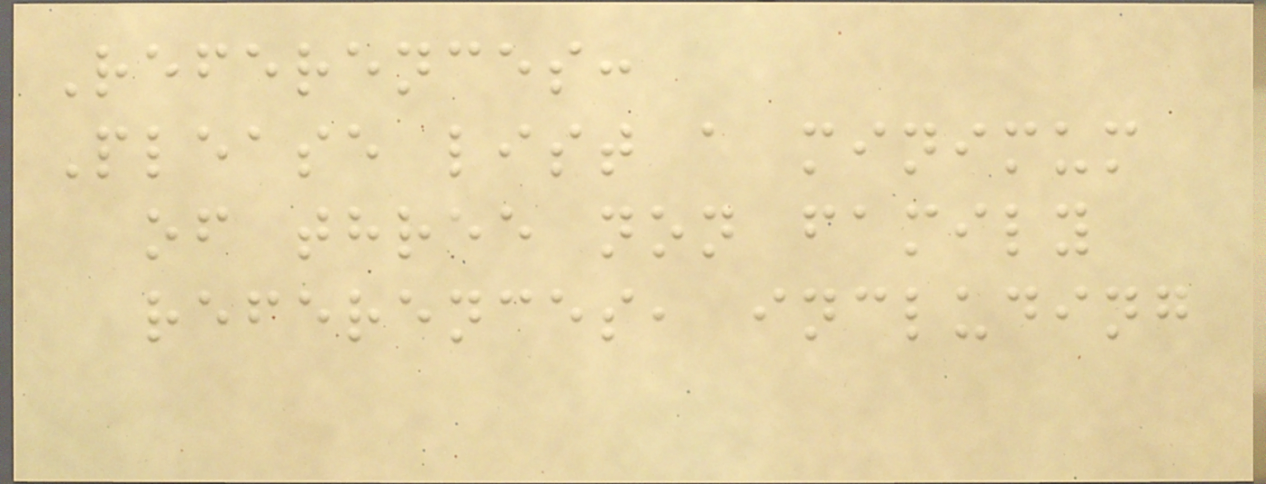References:
Please list a minimum
of three non family
references, including
